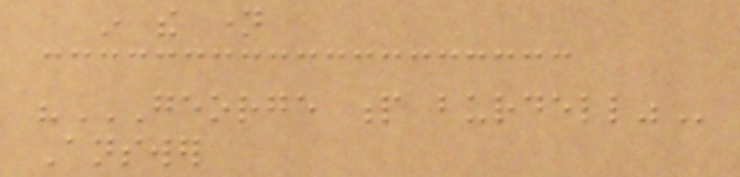in the name
"GEORGE P BURDELL"
Answer
